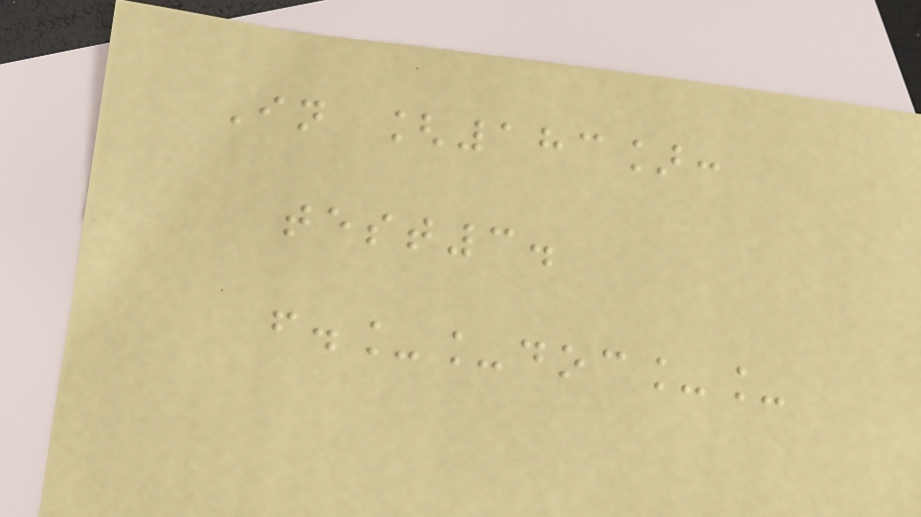In [183]:
test3.
f.__doc__
